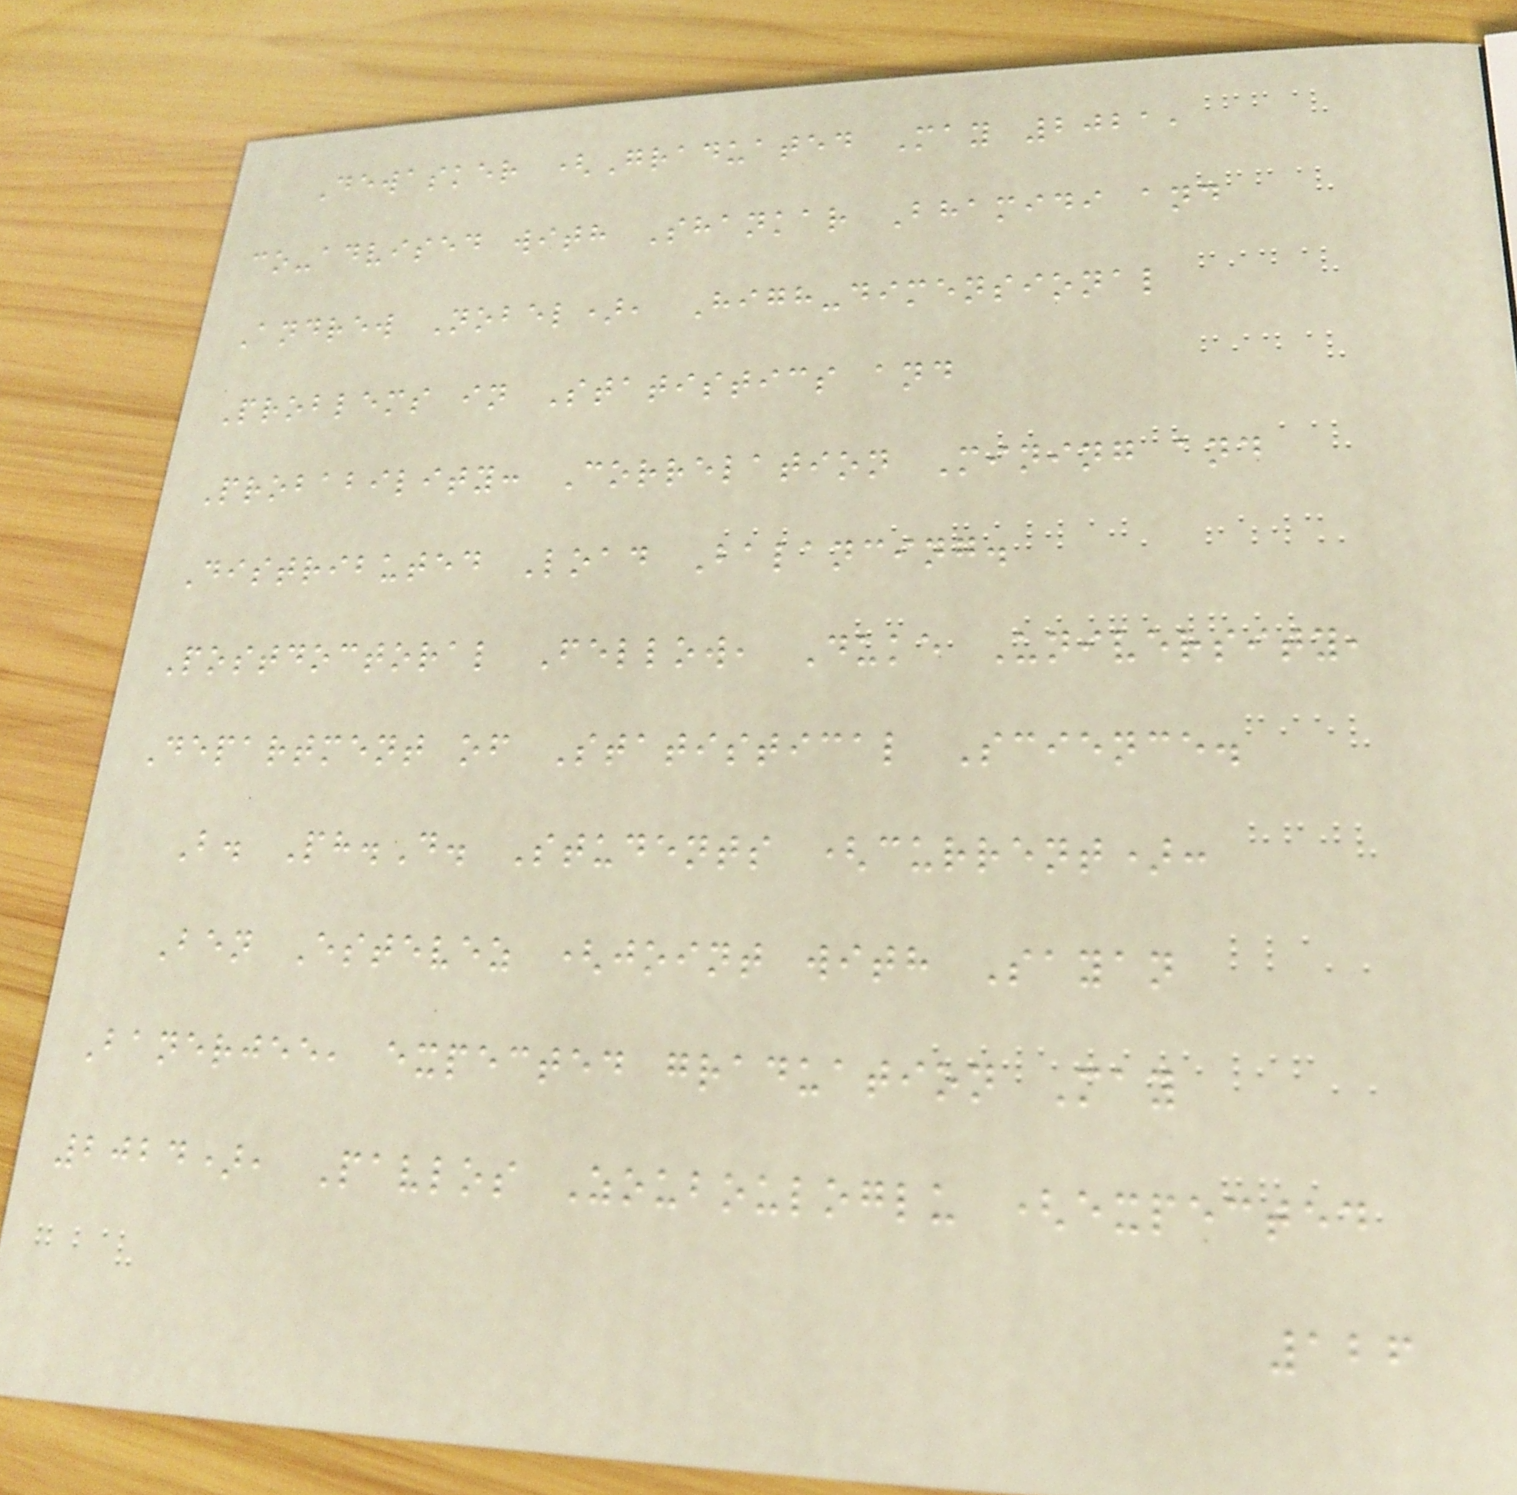Dewasker (Graduated May 2021,
co-advised with Shankar Bhamidi and
Andrew Nobel), High-dimensional
Problems in Statistics and
Probability: Correlation Mining and
Distributed Load Balancing.
Postdoctoral Fellow, Duke University,
Department of Statistical Science.
B. Ph.D. Students (current):
Ben Estevez (joint with Sayan
Banerjee, expected graduation May
2024), Pavlos Zoubouloglu (expected
126
